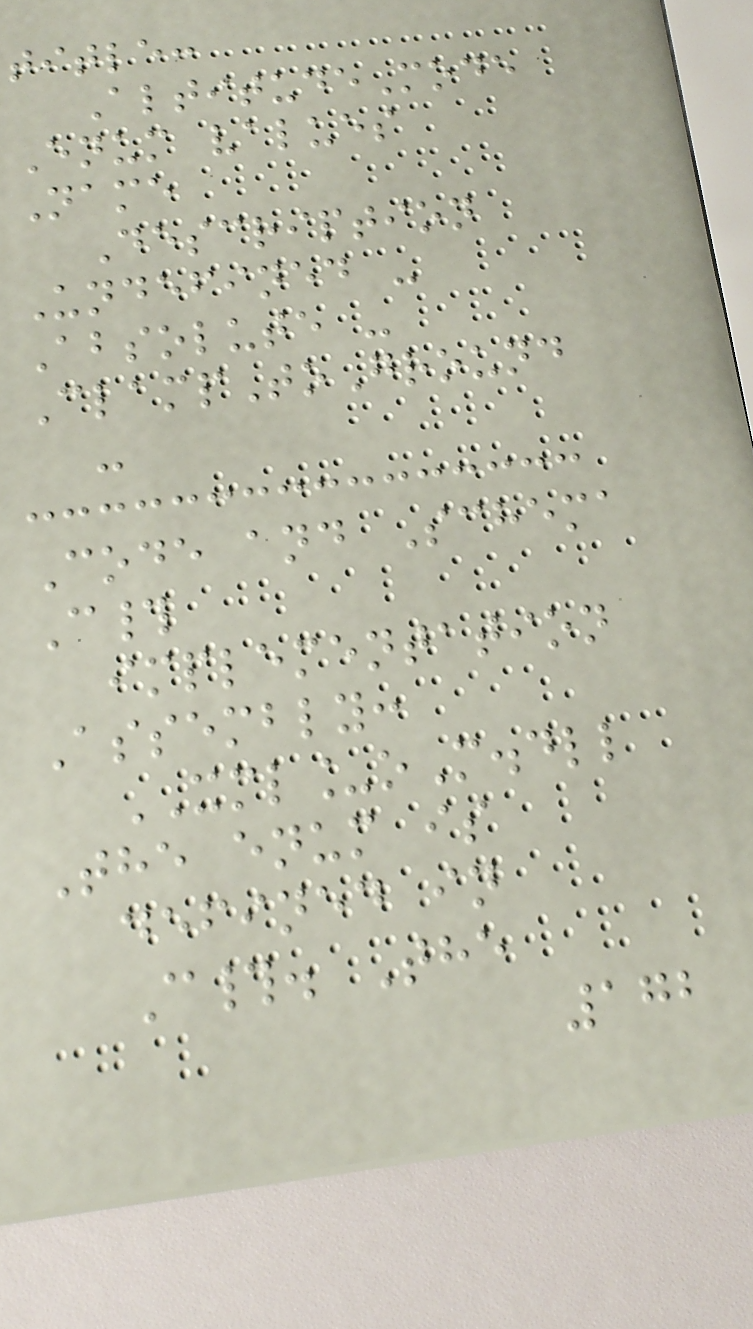title:
AltitudeMode
Enum values
Name
Description
Undefined -
Absolute -
ClampToGround
-
Code and Schema
C#
implementation
Assembly:
XML_oM.dll
The enum is
defined in
C#. The
172
